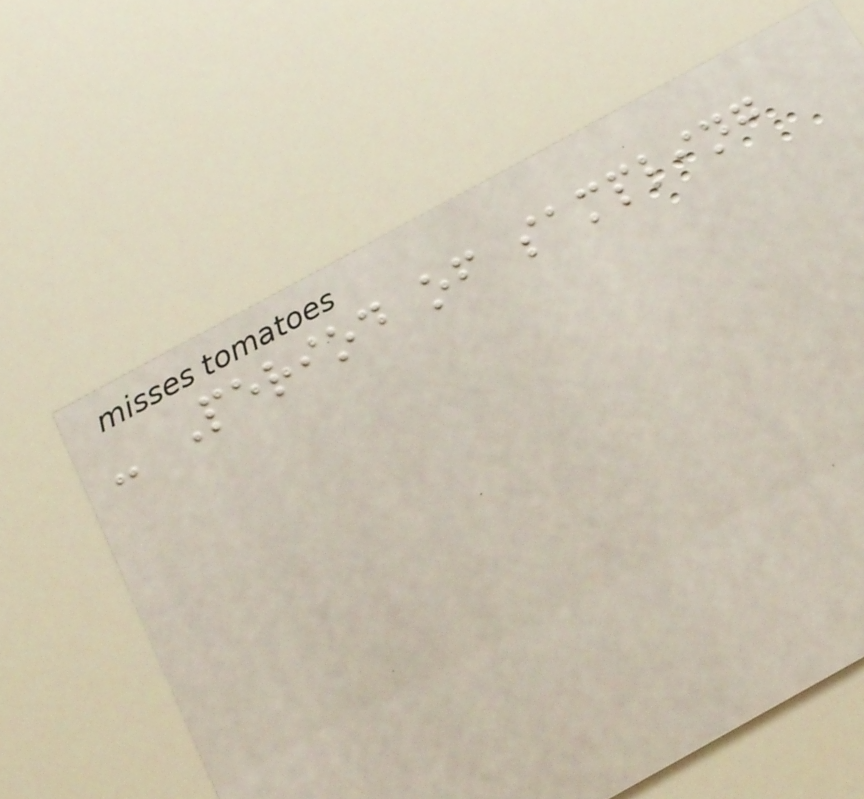- Period of sampling
